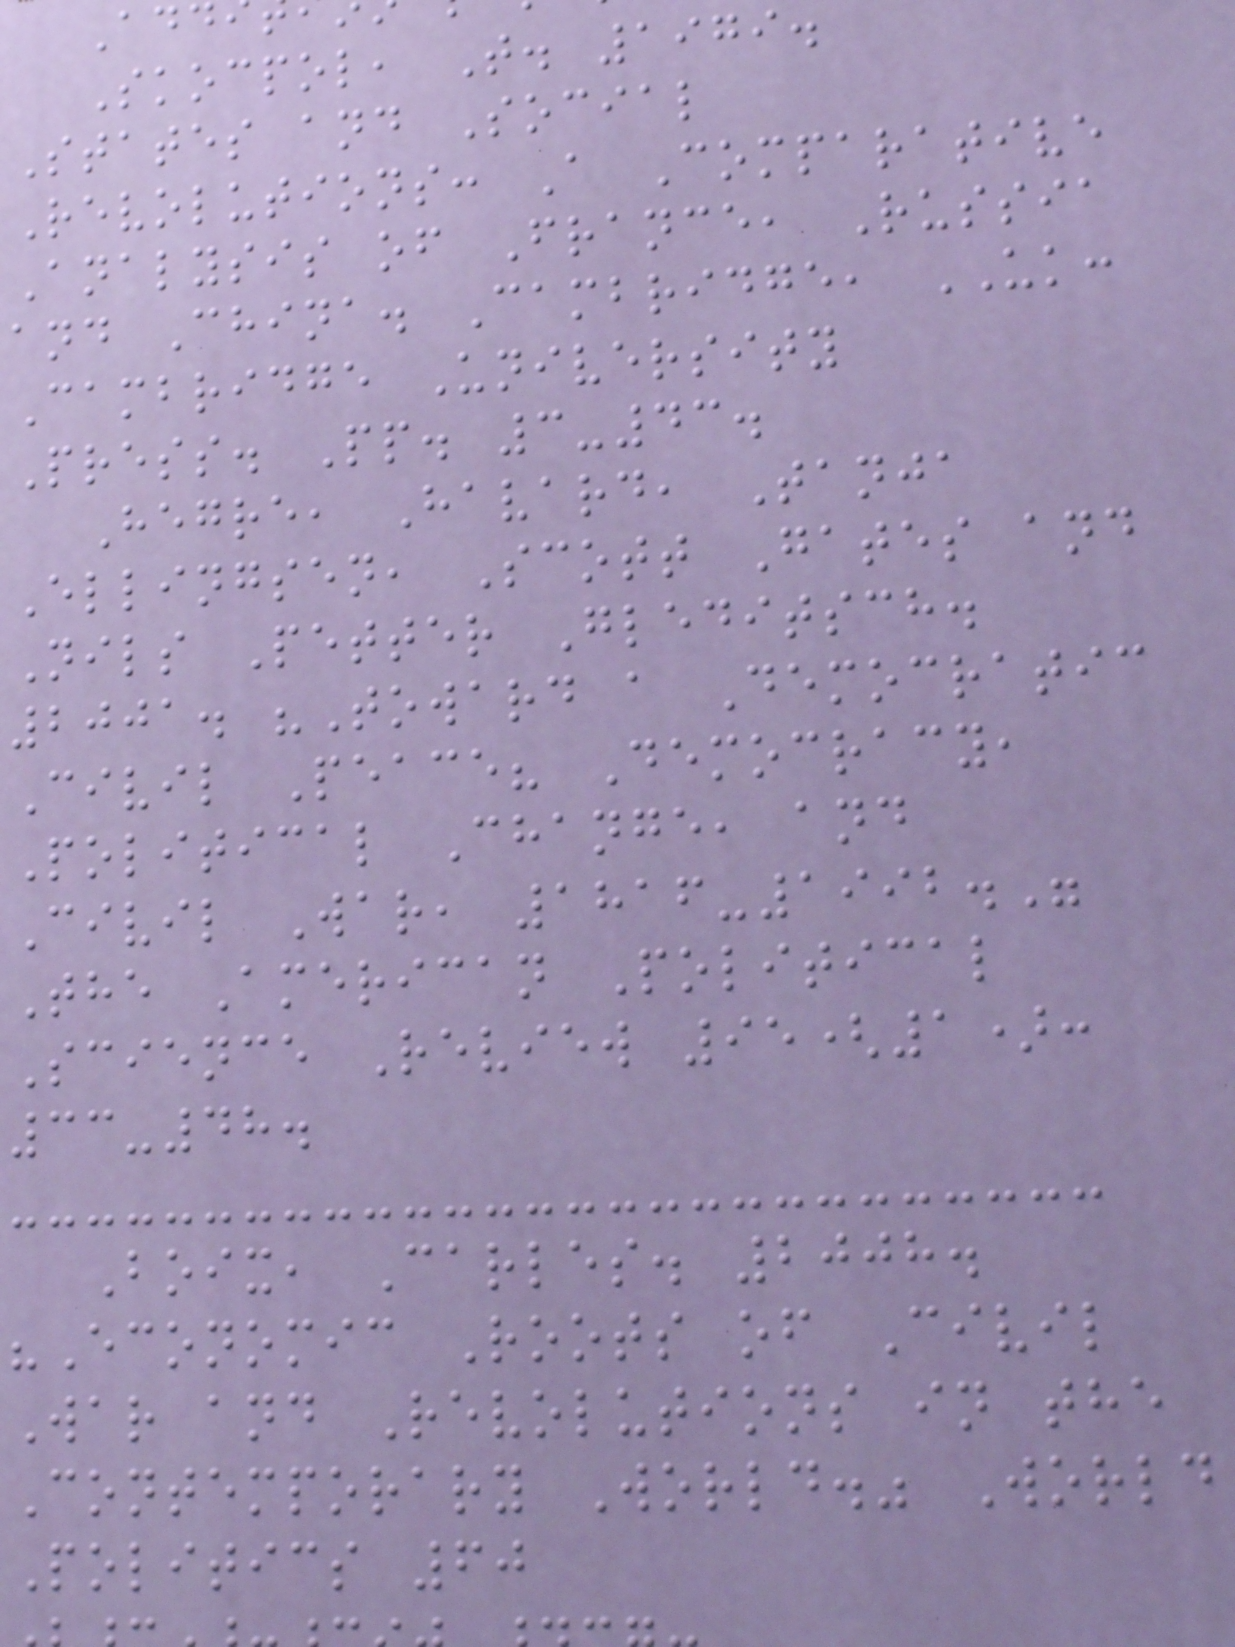Skocpol, T. 1979.
States and Social
Revolutions: A Comparative
Analysis of France, Russia
and China. Cambridge, UK:
Cambridge University
Press. Pp. 3-43.
Hegre, Havard, Tanja
Ellingsen, Scott Gates and
Nils Petter Gleditsch.
2001. "Toward a Democratic
Civil Peace? Democracy,
Political Change, and
Civil War, 1816-1992."
The American Political
Science Review 95(1):
33-48.
Boix, Carles. 2008.
"Economic Roots of Civil
War and Revolutions in the
Contemporary World." World
Politics 60
